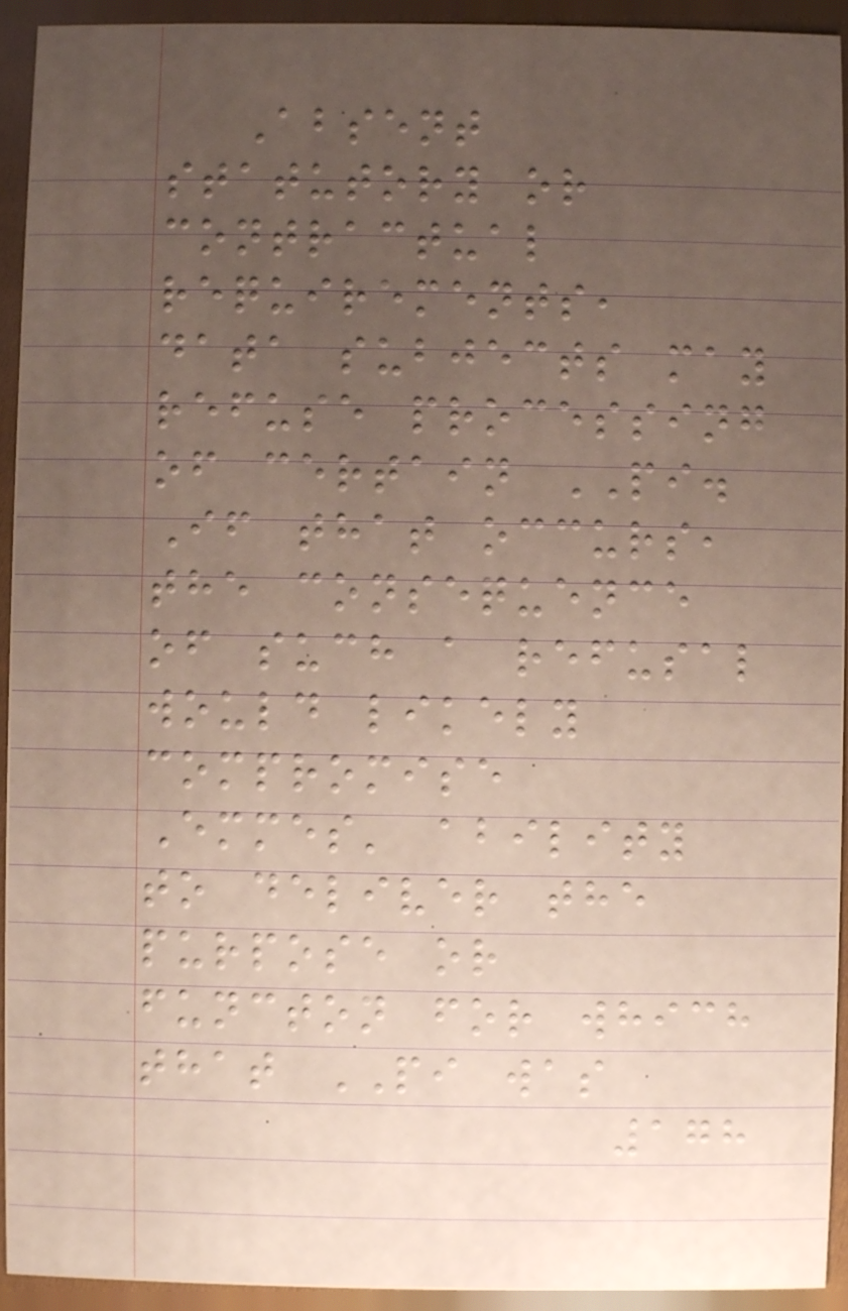Absent
statutory or
contractual
requirements,
data subjects may
refuse processing
of certain PI.
If that occurs,
the consequence
of such a refusal
would likely
compromise
Emmes' ability
to deliver the
purpose or
functon for which
that PI was
178
